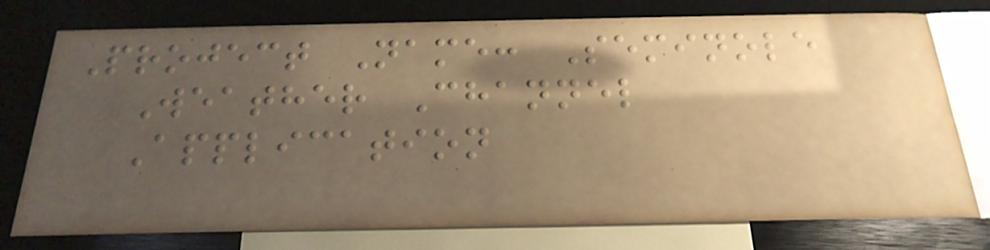Project Name: Seminole
Weather Channel
Application
